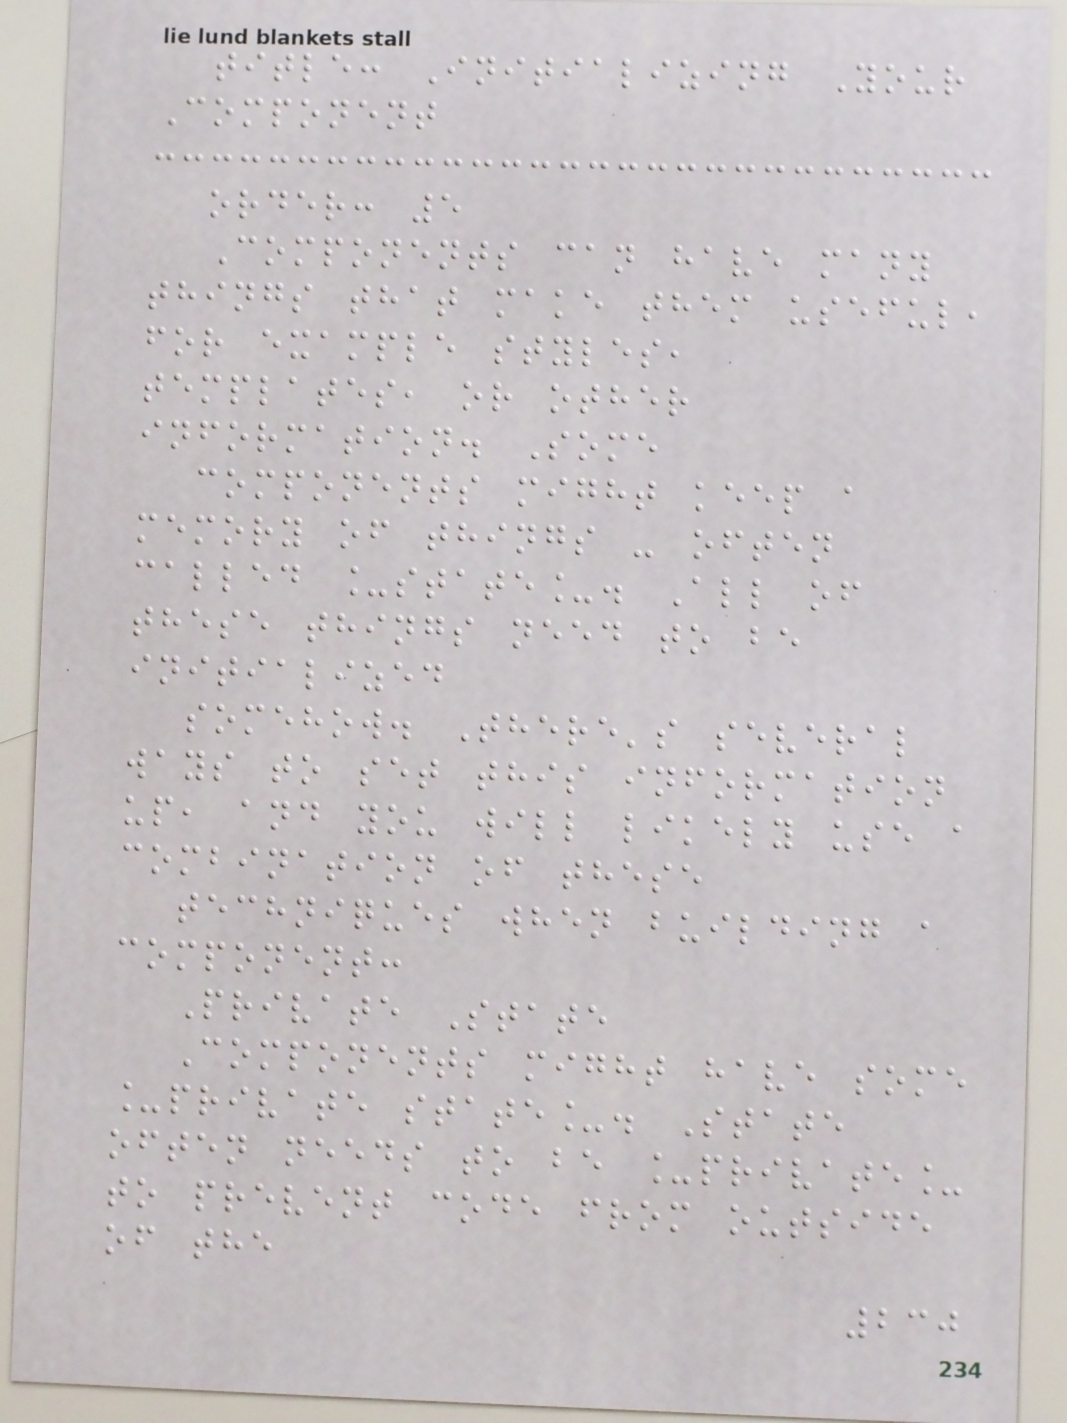title: Initializing Your
Component
order: 5
Components can have many
things that make them useful,
for example styles,
templates, or other
information. Some
components might keep a
memory of things - often
called _state_. All of
these things need to be
initialized
somehow. There's several
ways to set this information
up, and you will likely use a
combination of these
techniques when building a
component:
Private State
Components might have some
_private state_. State
often needs to be _private_
to prevent code from outside
of the
230
